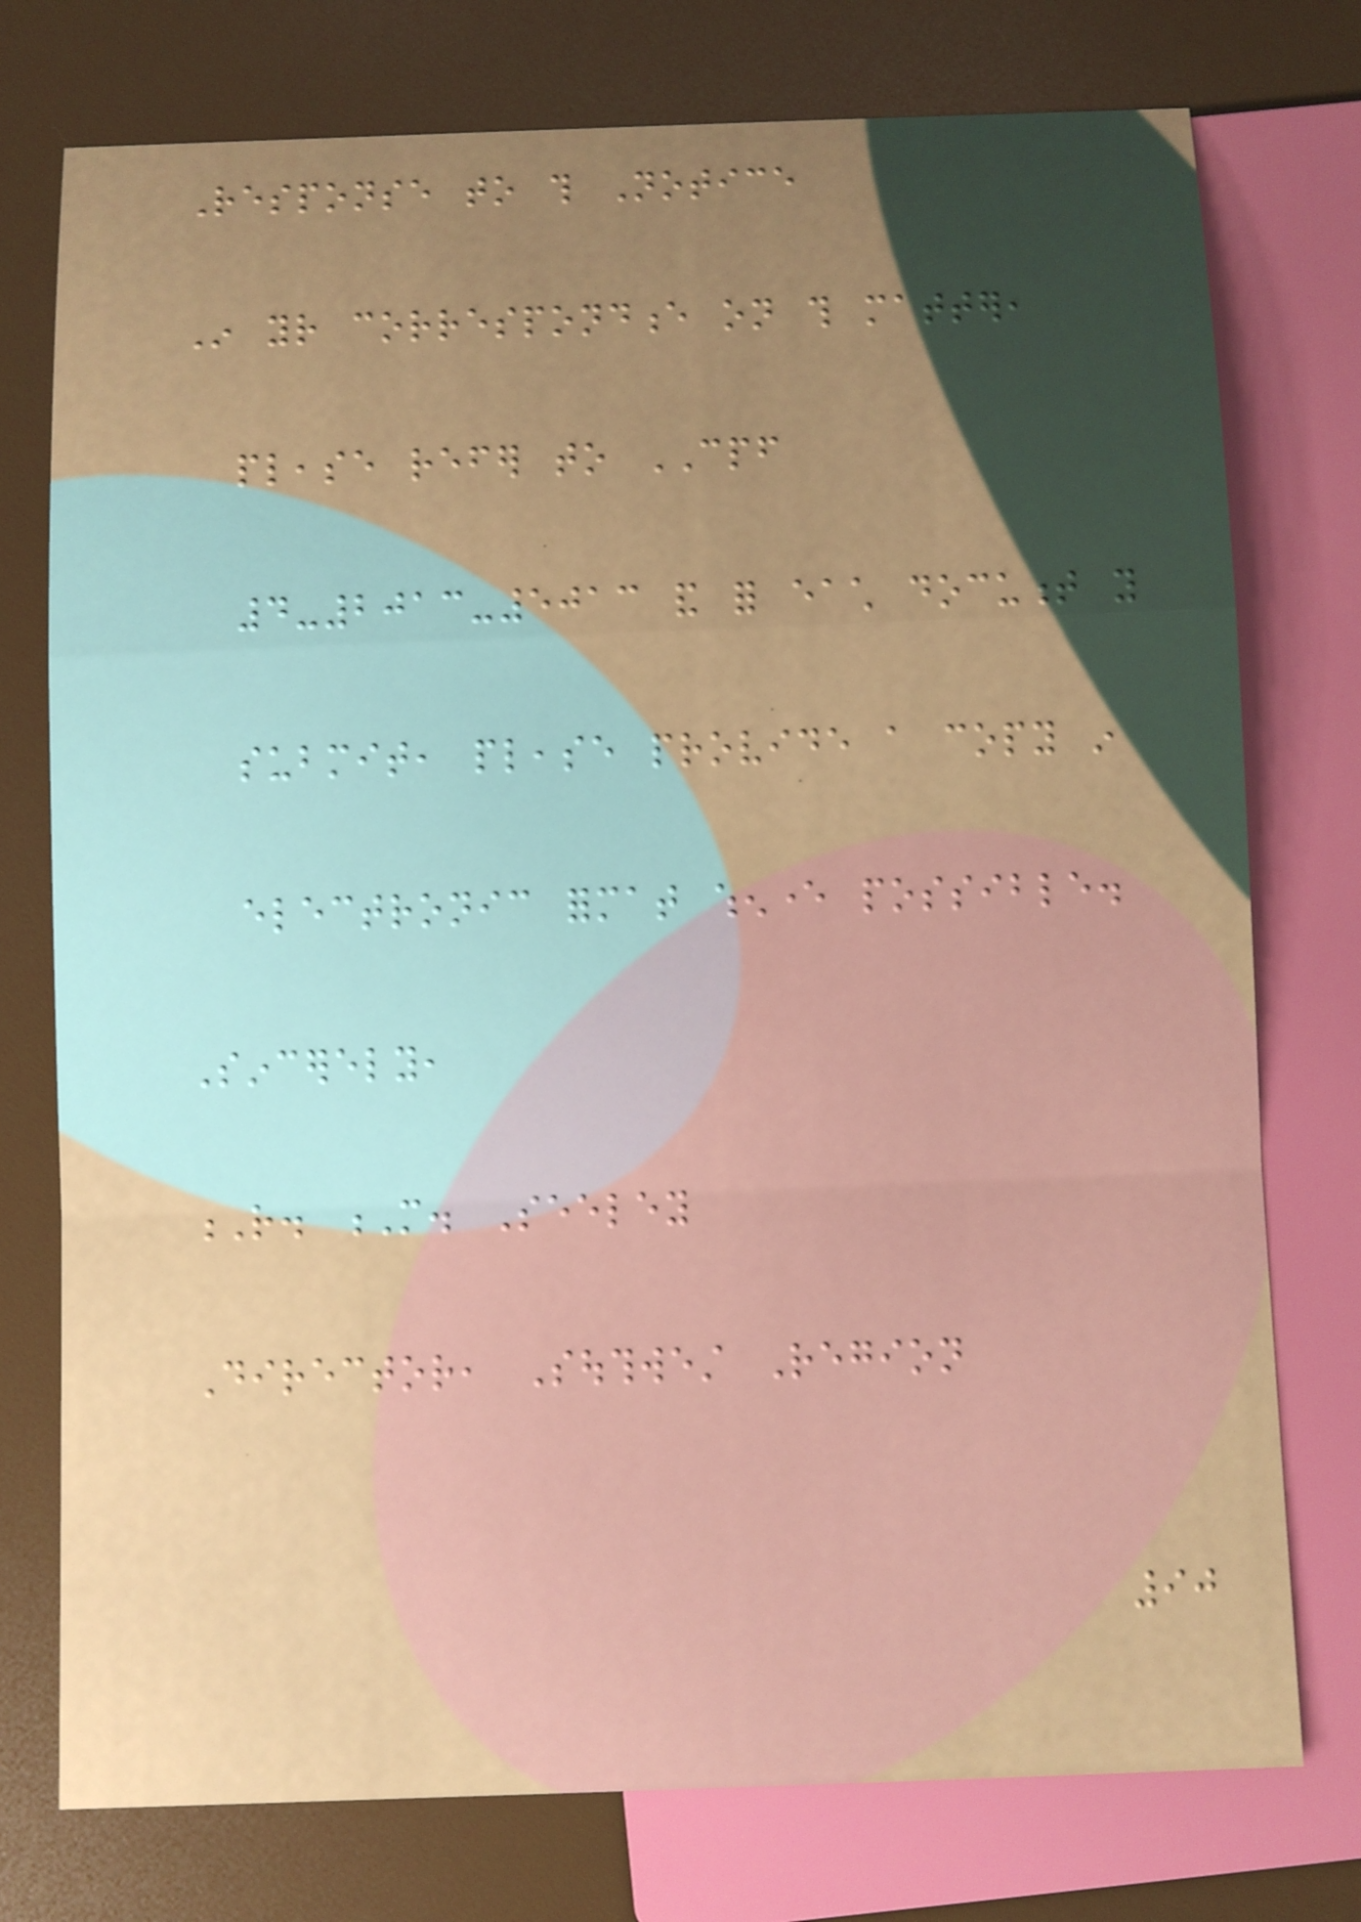Response to this Notice
In your correspondence on this matter,
please refer to CPF
4-2013-5013 and for each document you
submit, please provide a copy in
electronic format whenever possible.
Sincerely,
R. M. Seeley
Director, Southwest Region
90
